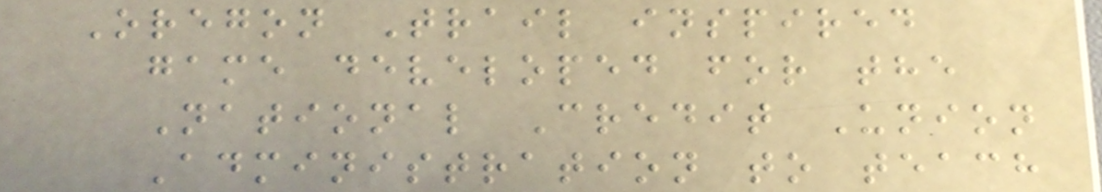Oregon Trail inspired
game developed for the
National Credit Union
Administration to teach
